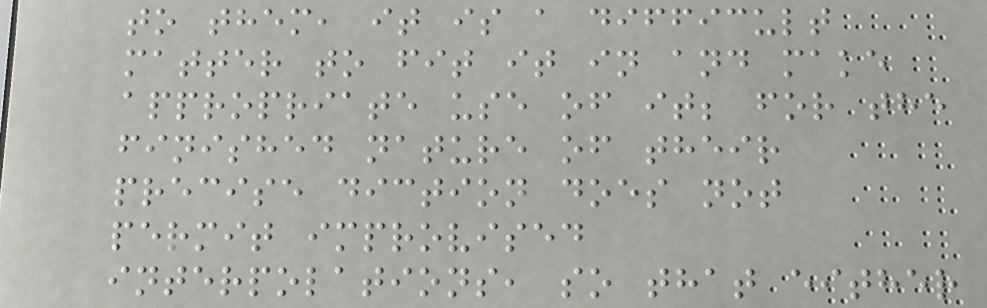to them, it is a difficult
matter to fit it in and make
appropriate use of it; for the
finished nature of their
precise diction does not
permit improvised
interpolations, so that either
